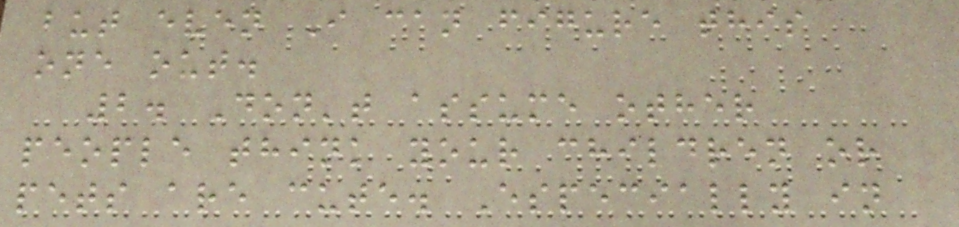but even I can figure this
one out.
2. Don't assume other
people think your children or
pets are cute. Especially in
